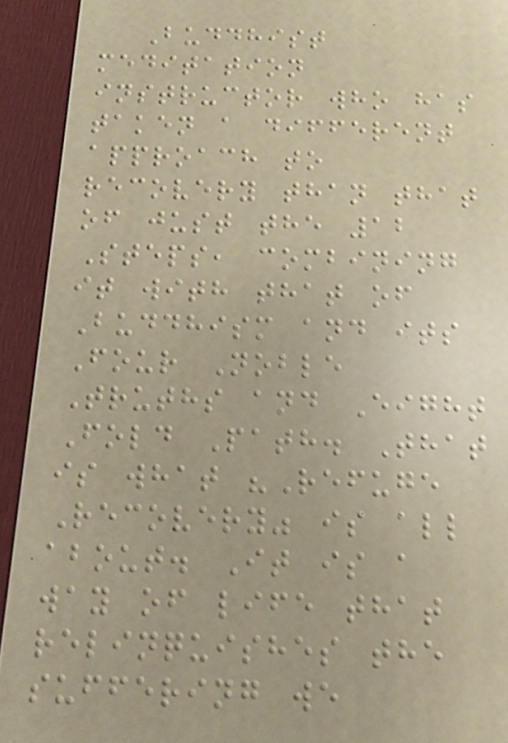Buddhist
meditation
instructor who has
taken a different
approach to
recovery than that
of just the 12
Steps, combining
it with that of
Buddhism and its
Four Noble
Truths and Eight
Fold Path. That
is what "Refuge
Recovery" is all
about. It is a
way of life that
relinquishes the
suffering we
